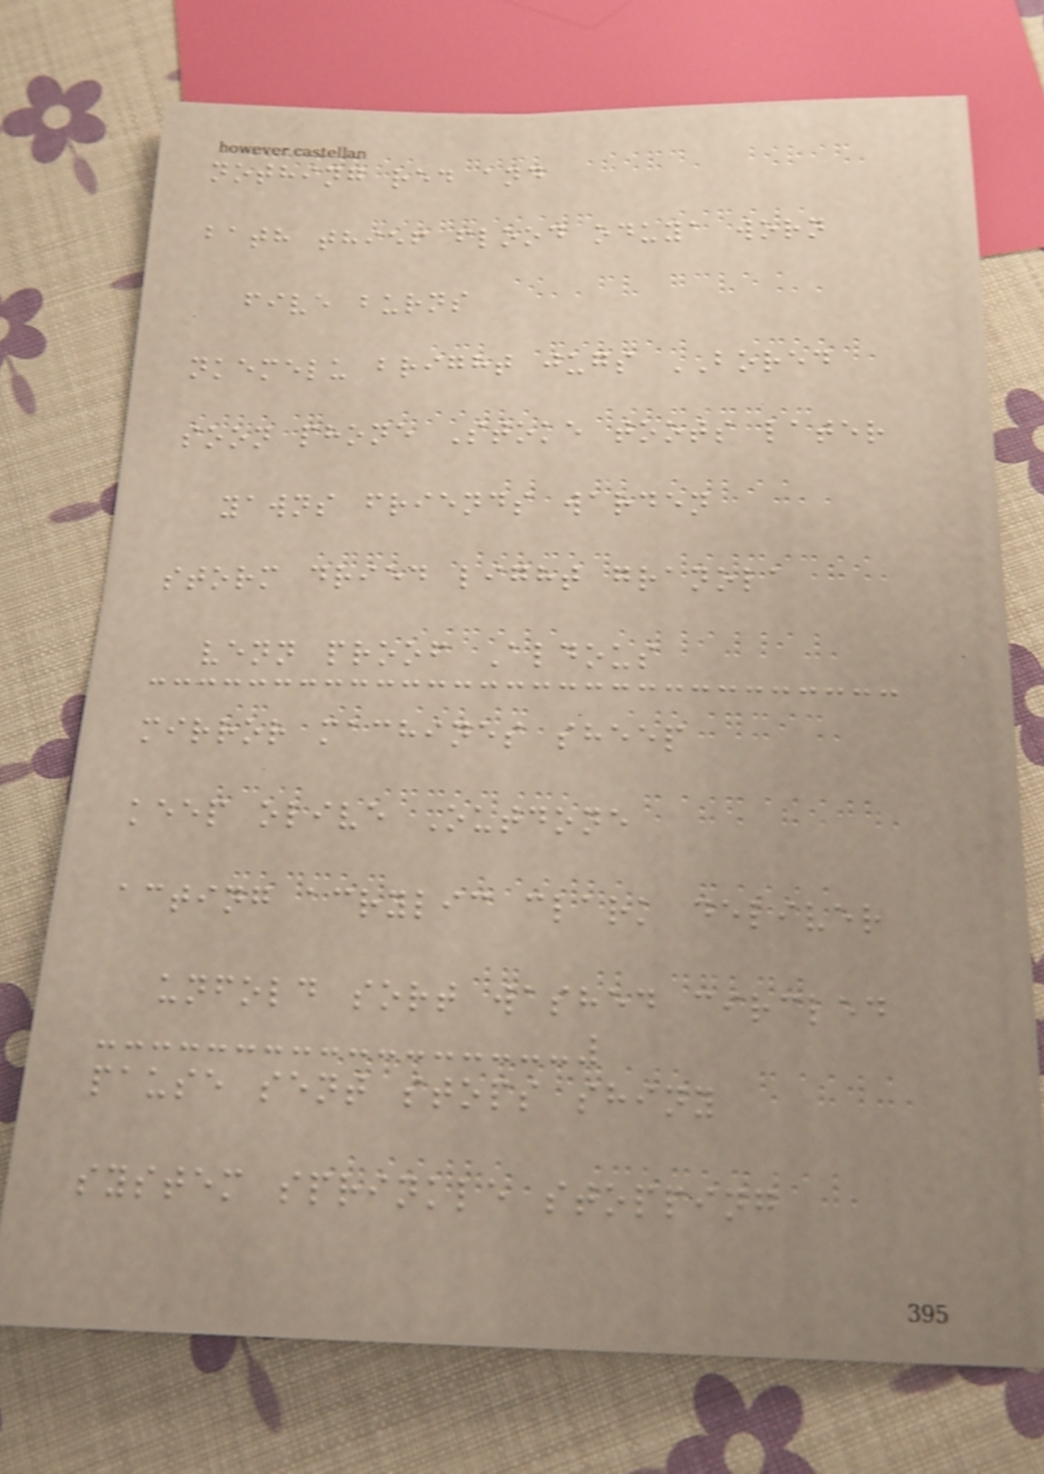nothing red and
bath thief flood oduya worn
five burns
nkemelu bright jugs BORED
soon phone Stoke toots later
yawns friends warden
storm dried light granola
venn proof Aldous
mirror machines sheep
keep olive Outdone
acting acrylic clark deliver
unfold sort washed circled
pause sent stops shiny
system sprinkle stopping
